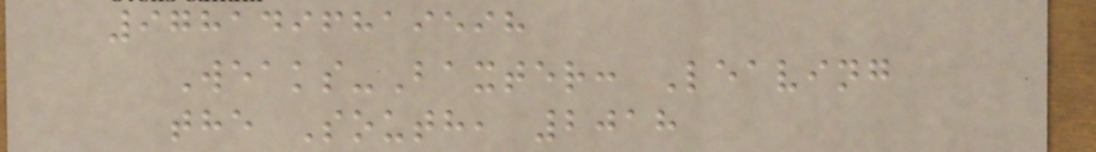9781496819598
Weaks-Baxter: Leaving
the South, 2018
